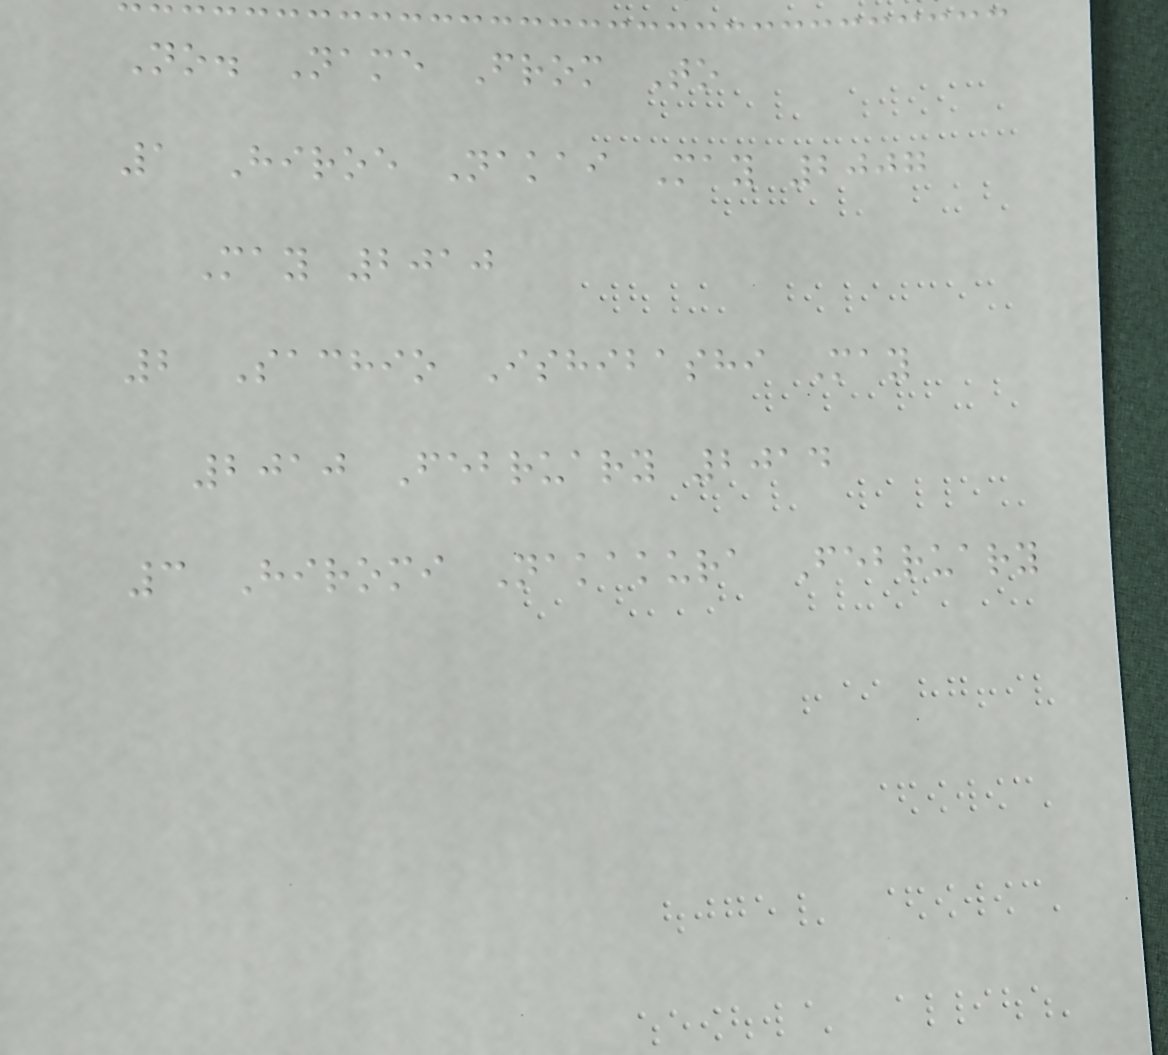No. Name From To
1 Hiroe Nakai May 2007
May 2010
2 Sachio Ishibashi May
2010 February 2014
3 Hiromi Nakakura February
